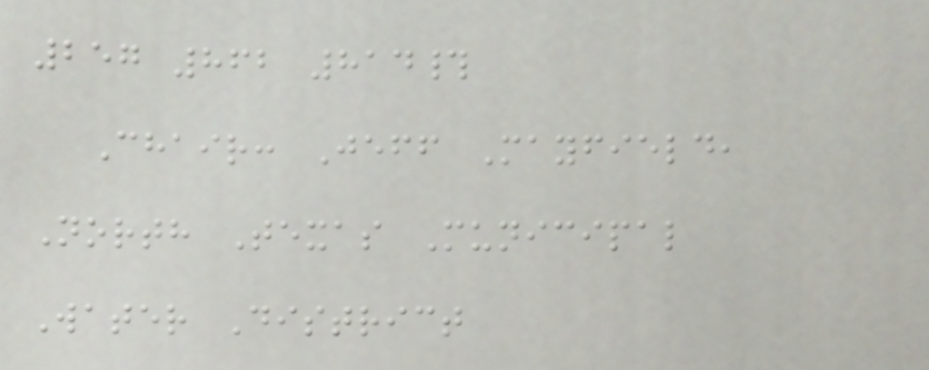257 862 814#
Chair: Jeff Mayfield,
North Texas Municipal
Water District
